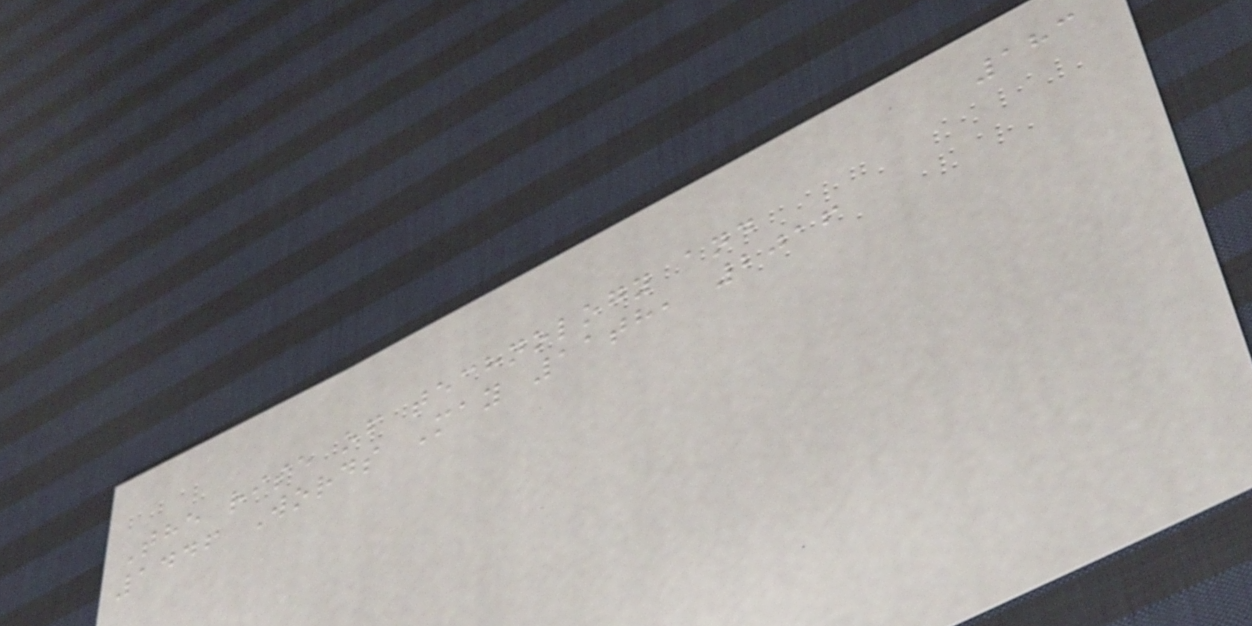183
The rise of technology and
1446 Words May 11th, 2016
